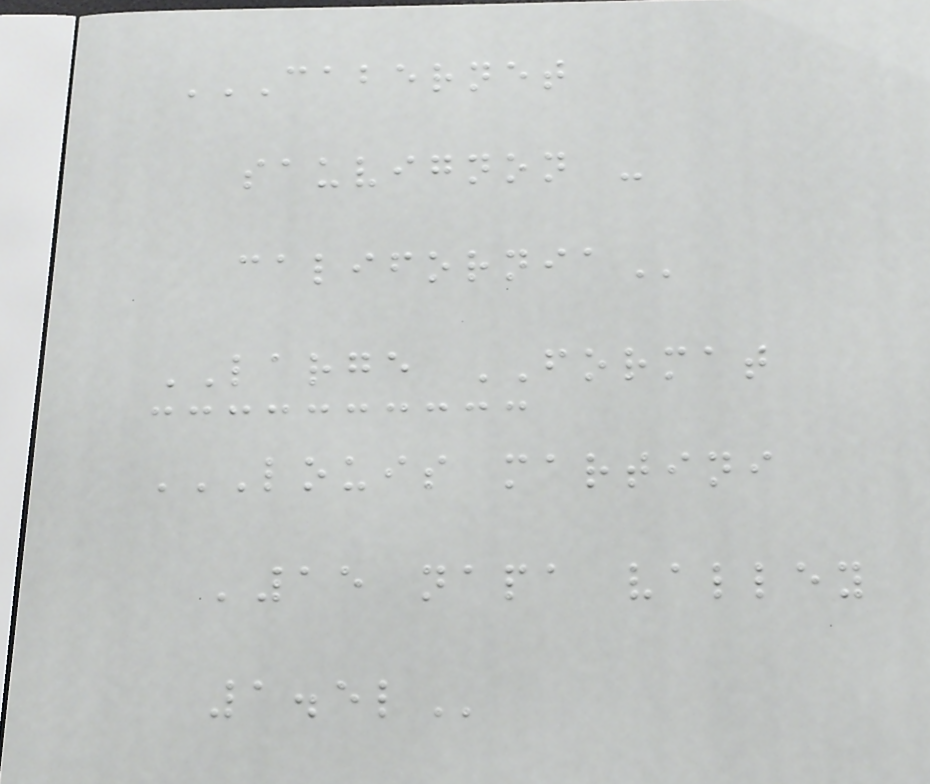CABERNET
SAUVIGNON -
CALIFORNIA
LARGE FORMAT
LOUIS MARTINI
'15 NAPA VALLEY
1.5L
